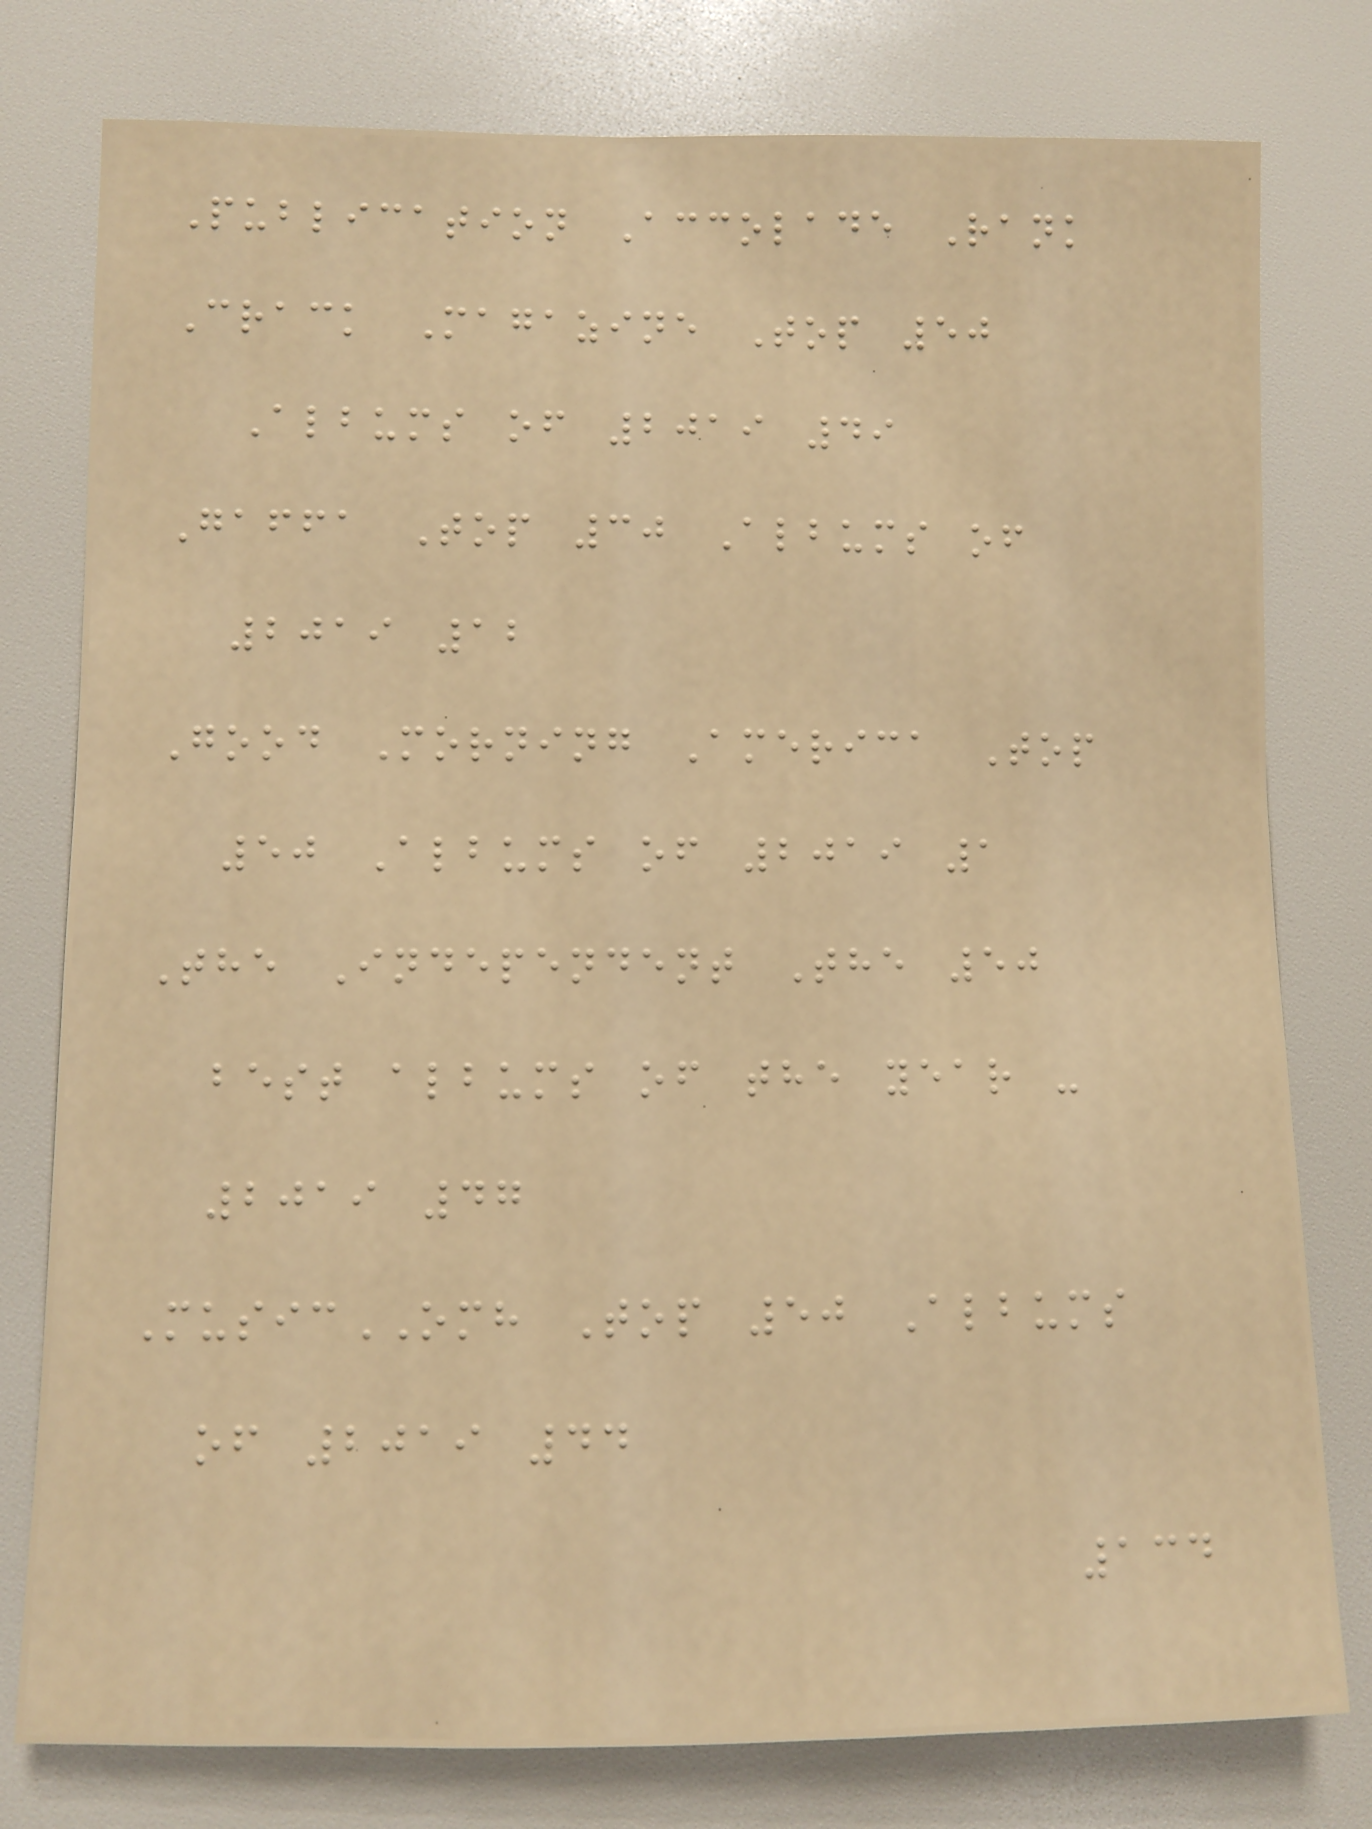Publication Accolade Rank
Crack Magazine Top 50
Albums of 2019 49
Gaffa Top 30 Albums of
2019 12
Good Morning America Top
50 Albums of 2019 1
The Independent The 50
best albums of the year -
2019 47
MusicOMH Top 50 Albums
of 2019 44
134
